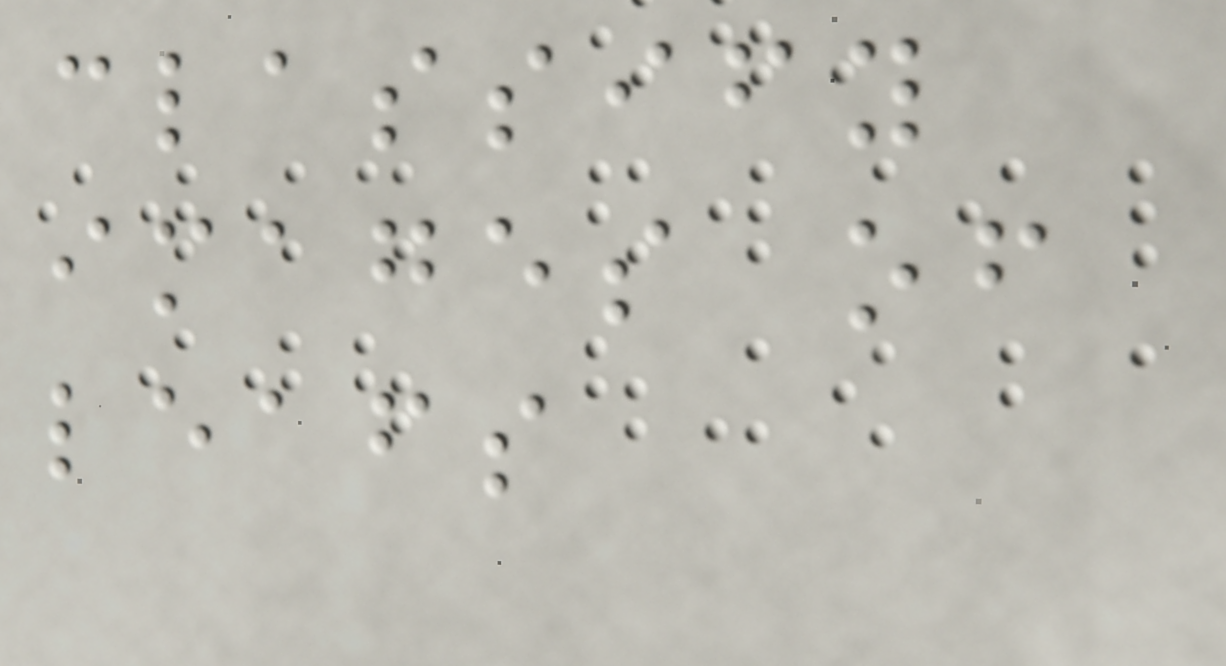classify
images of
leafs
